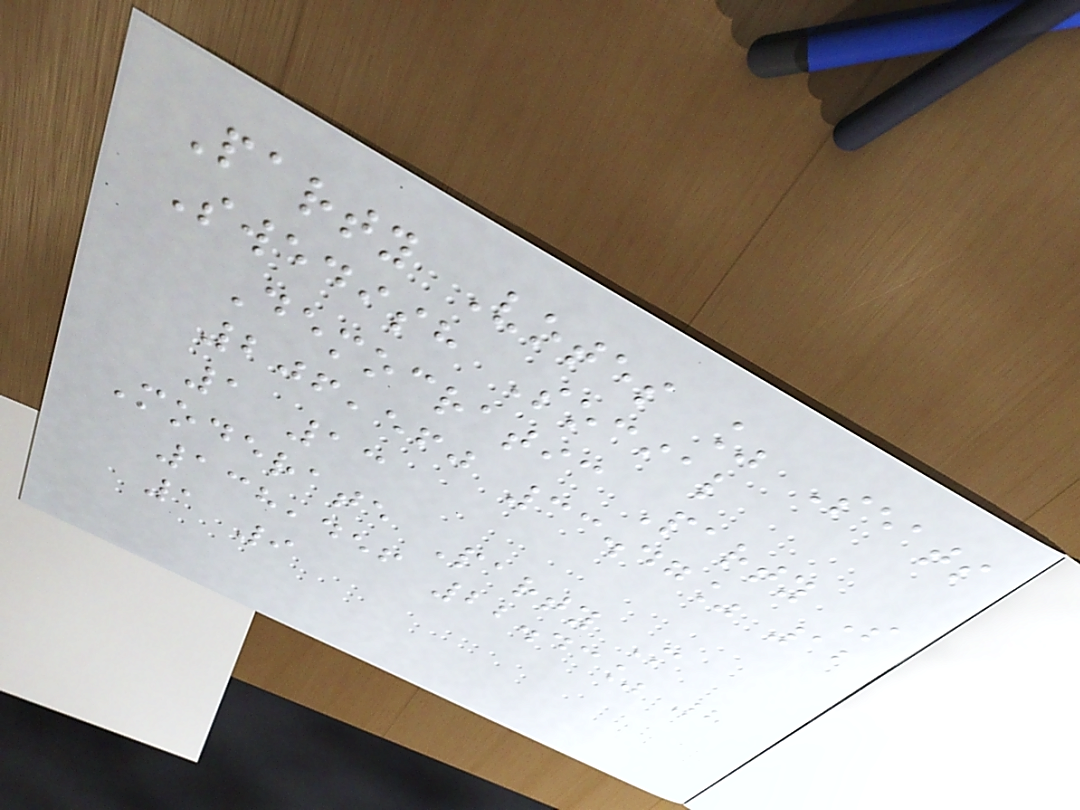Party Votes % Seats
Swedish Social
Democratic Party S
206,560 33.47% 12
1 13
Moderate Party M
138,456 22.43% 8
1 9
